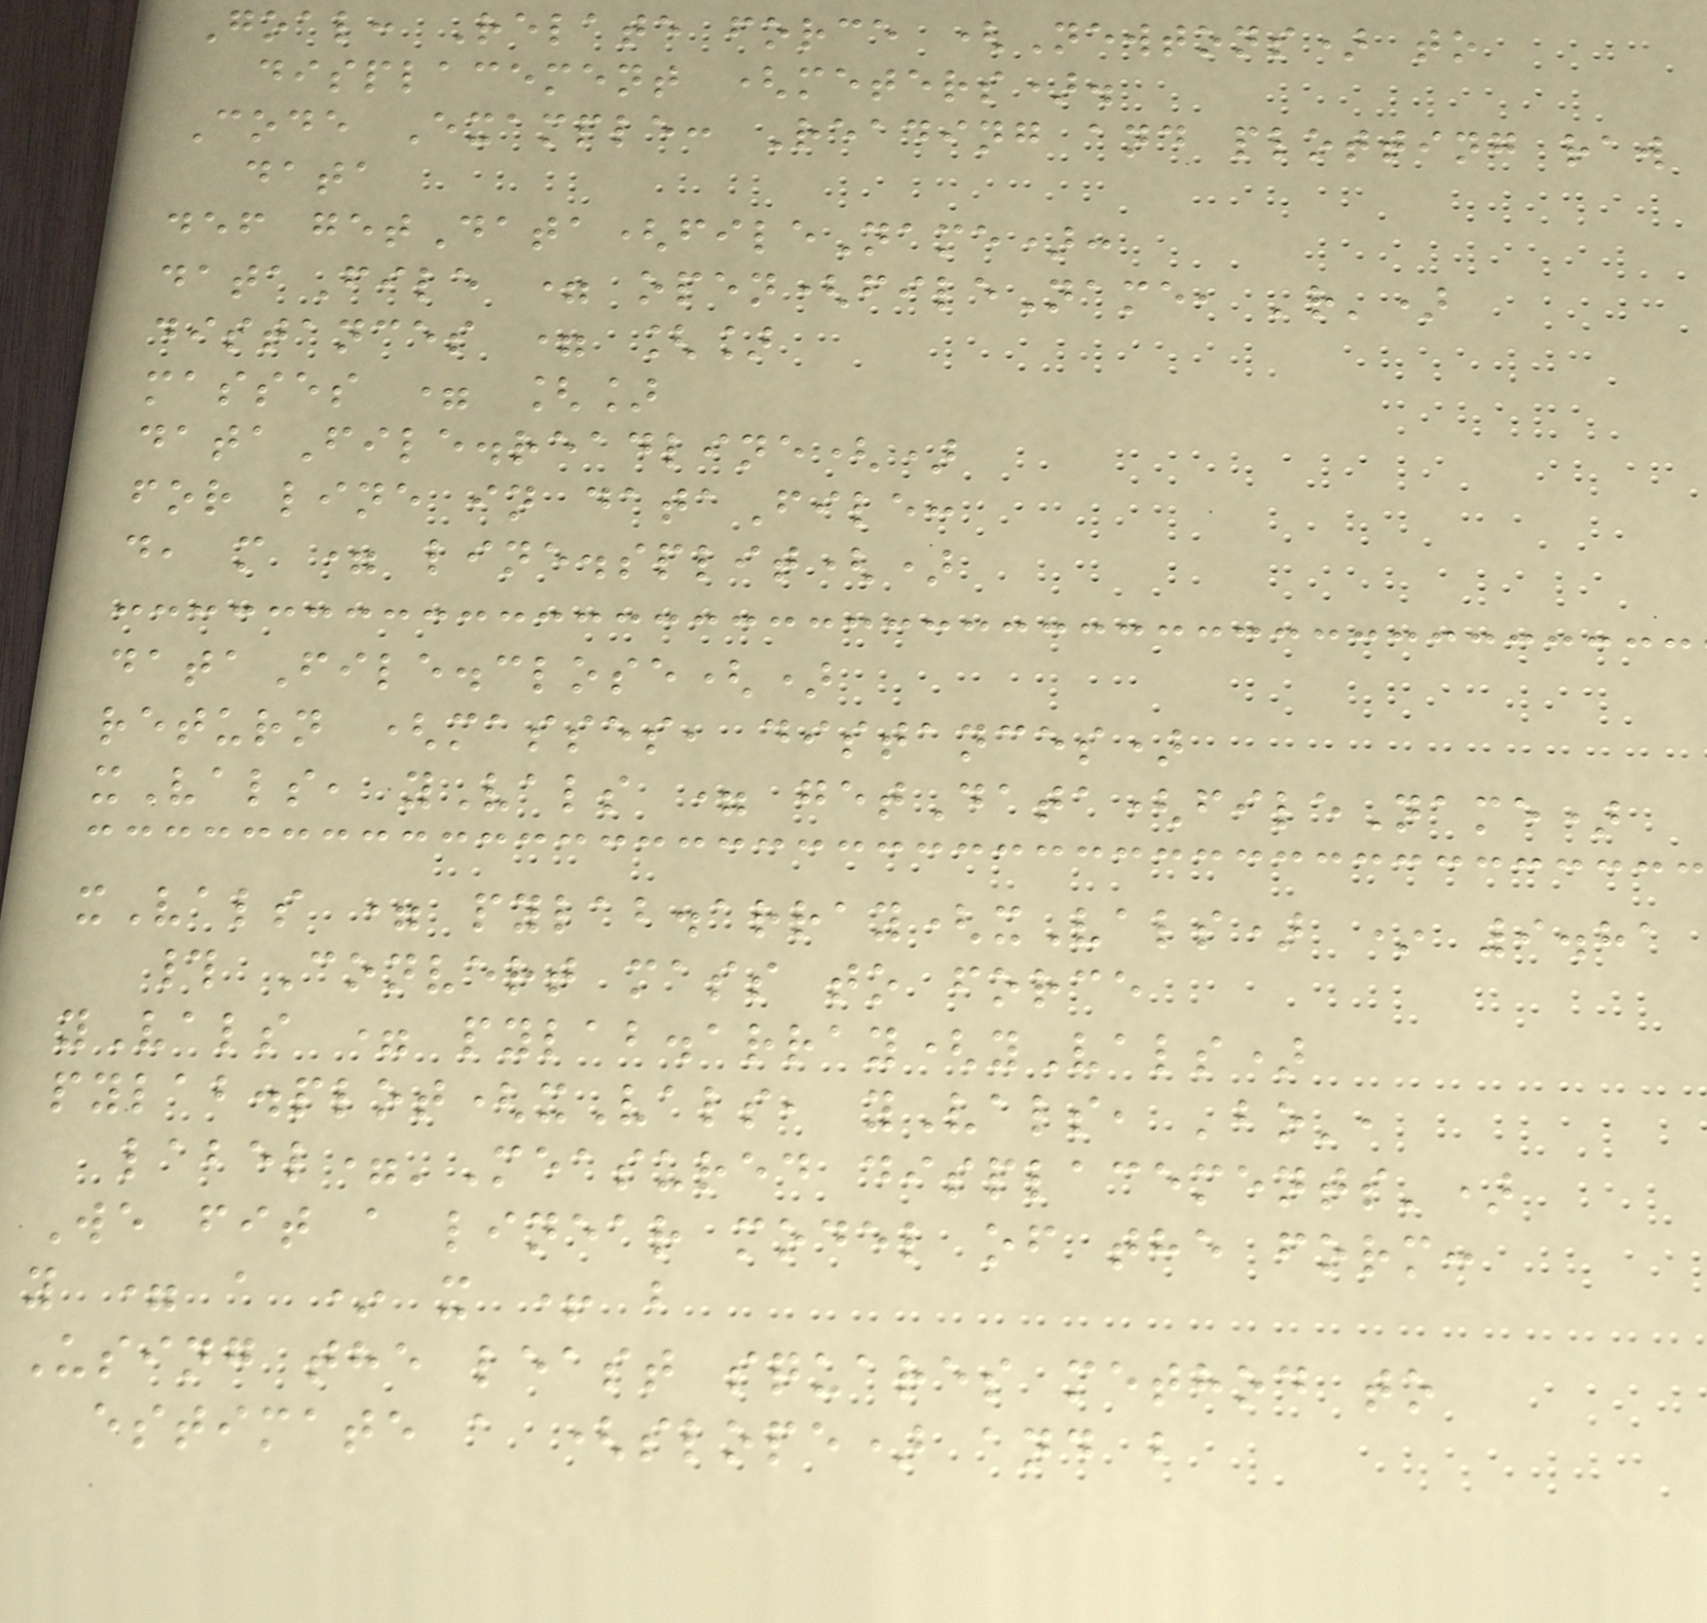Goal: Relate force (Newtons) to
displacement (meters).
Code Example: Reading and plotting raw
data
def getData(fileName):
dataFile = open(fileName, 'r')
distances = []
masses = []
dataFile.readline()
for line in dataFile:
d, m = line.split()
dataFile.close()
return (masses, distances)
xVals, yVals = getData(fileName)
xVals = pylab.array(xVals) * 9.81
# Convert mass to force
yVals = pylab.array(yVals)
pylab.plot(xVals, yVals, 'bo',
label='Measured displacements')
We fit a linear model of the form:
y = a * x + b
Using the least squares method to
estimate a (slope) and b
